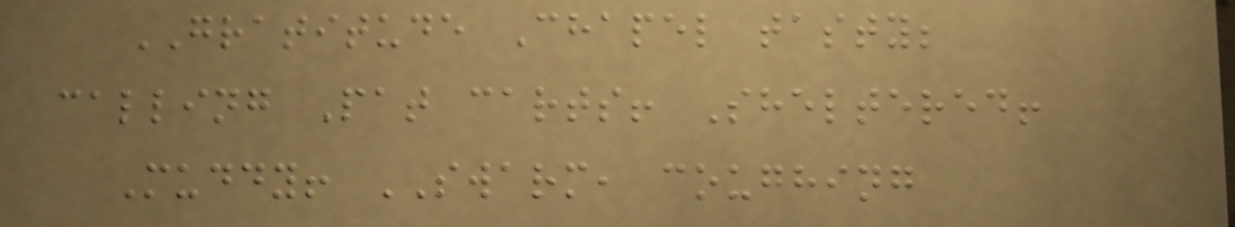GRATITUDE Chapel tasty;
calling Pat carts! Sheltered!
Muddy! SWARM, coughing
